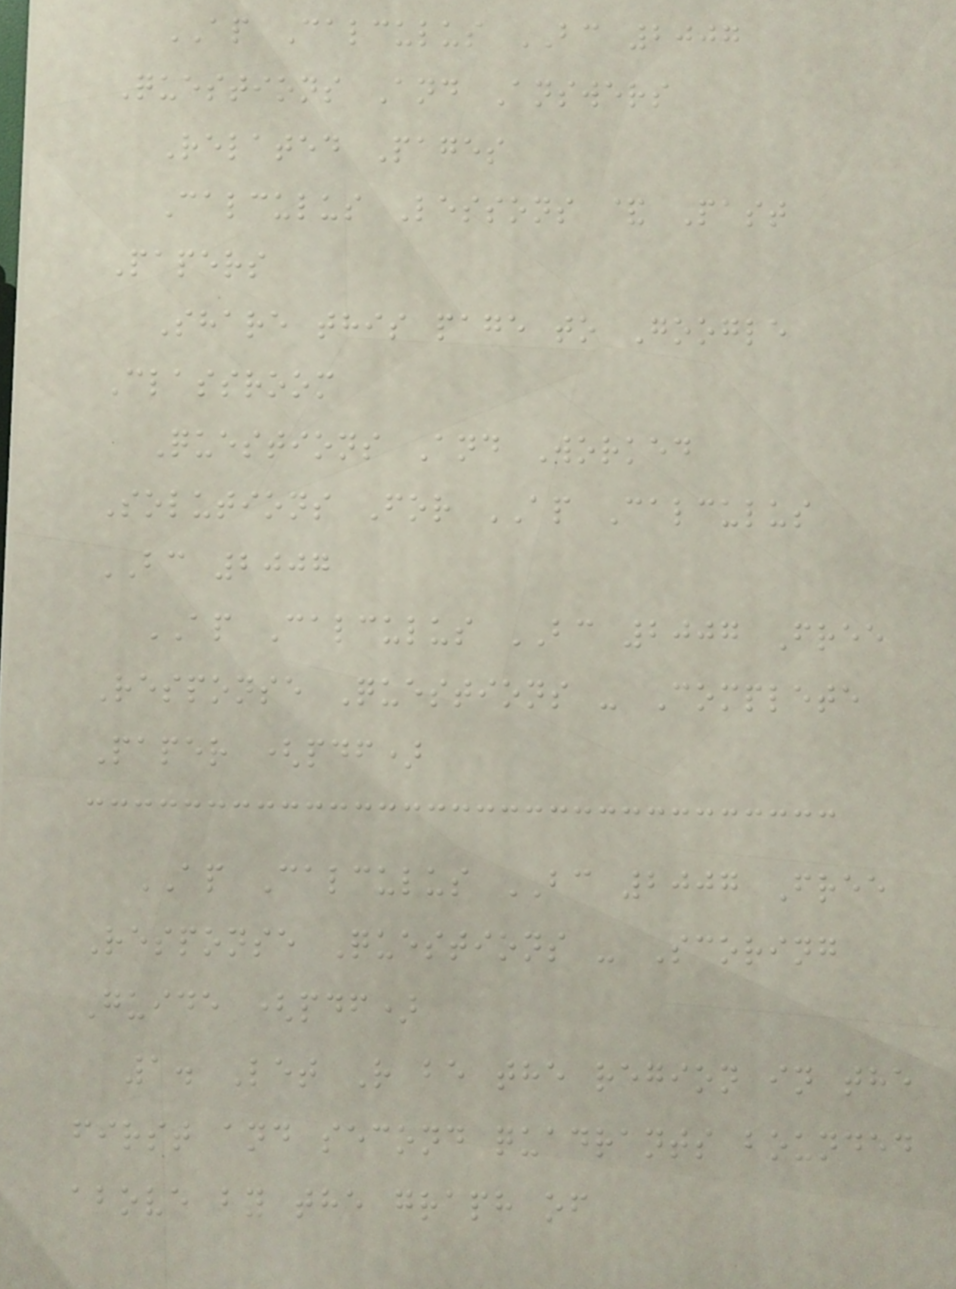AP Calculus BC 2007
Questions And Answers
Related Pages
Calculus Lessons & Past
Papers
Share this page to Google
Classroom
Questions And Worked
Solutions For AP Calculus
BC 2007
AP Calculus BC 2007 Free
Response Questions - Complete
Paper (pdf)
AP Calculus BC 2007 Free
Response Questions - Scoring
Guide (pdf)
1. Let R be the region in the
first and second quadrants bounded
above by the graph of
